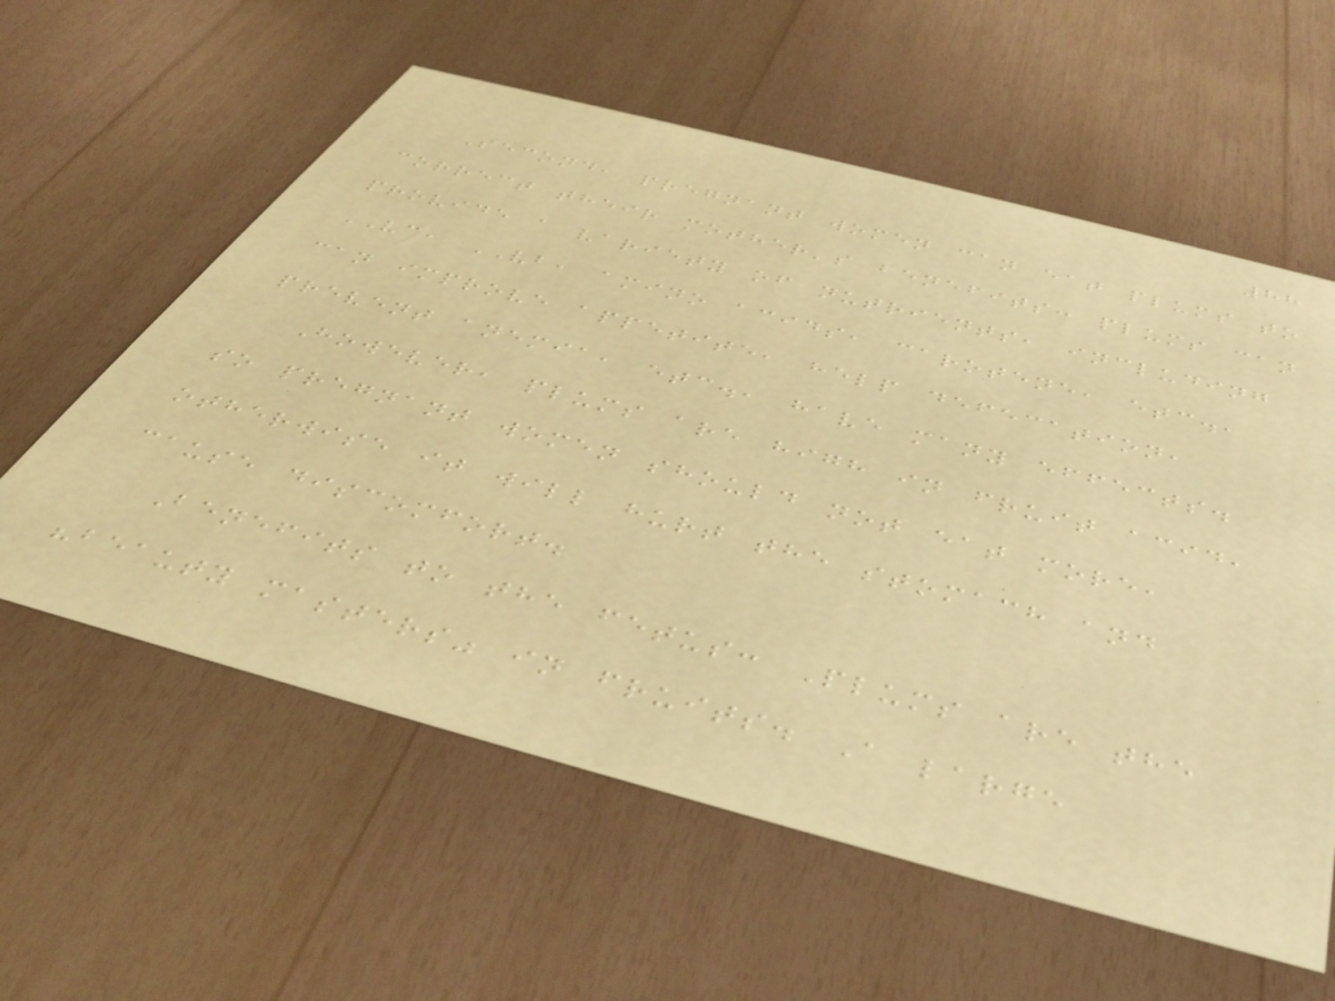88
Second, pregnant women can eat plums to
correct their mother's benefits: plums can
provide a variety of nutrients, including
VC, VB, amino acids, carotene, etc.,
can improve appetite, help defecation,
prevent anemia, etc., have many effects.
However, plums are high in fruit acid,
so pregnant women should not eat more,
otherwise it will hurt the stomach and
cause discomfort.
Benefits to the fetus: Plums are the
"beauty masters" in fruits. A large
